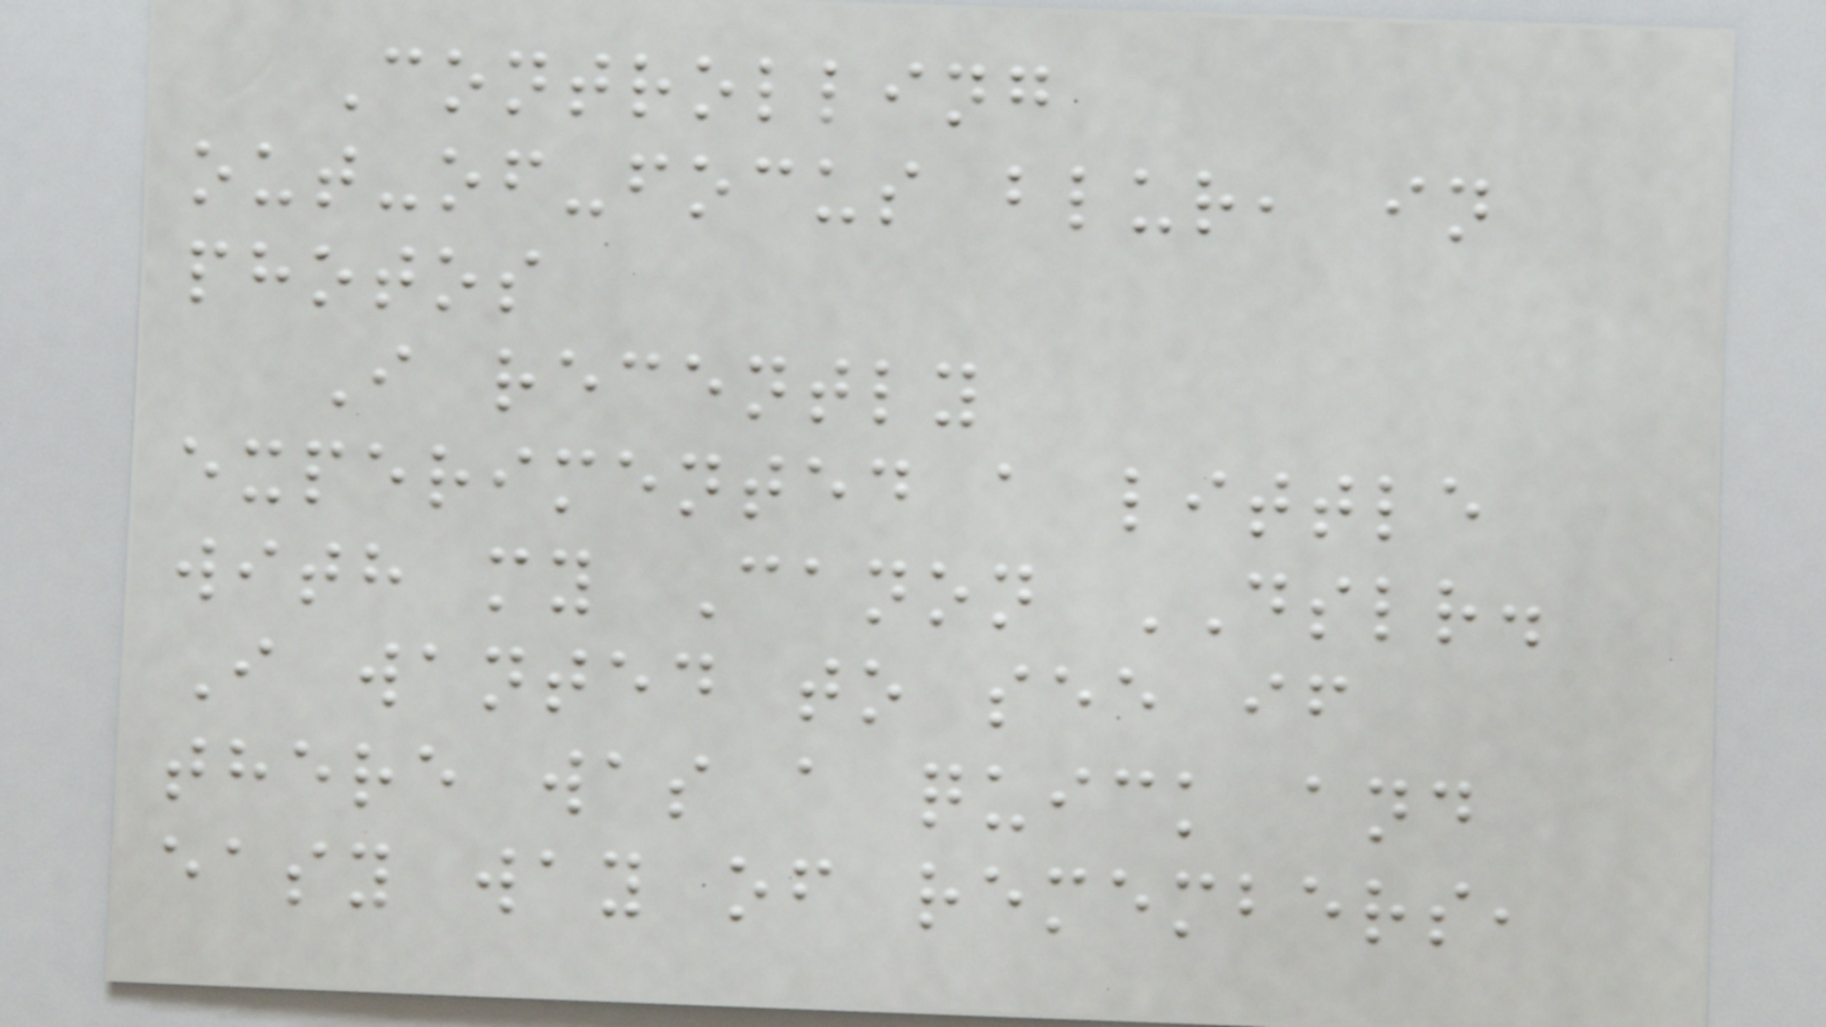Controlling
out-of-focus blur, in
photos
I recently
experimented a little
with my Canon DSLR.
I wanted to see if
there was a quick and
easy way of remembers,
